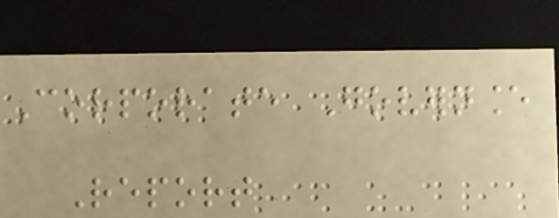Corporate Governance
Report
